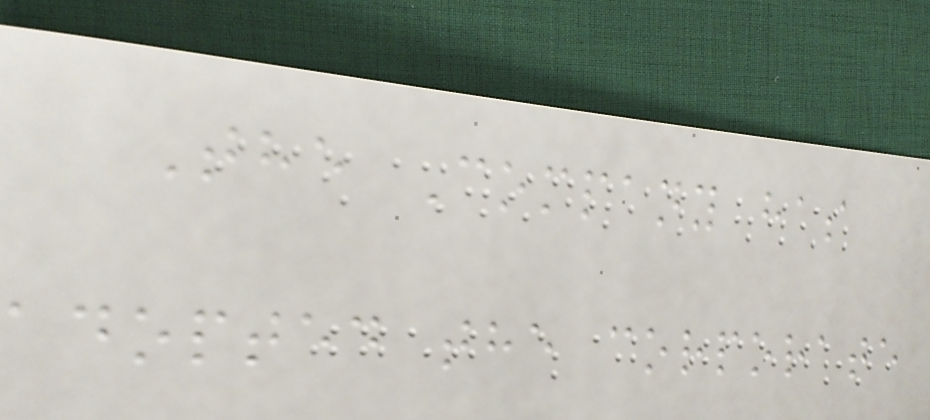The Company has
adopted the corporate
